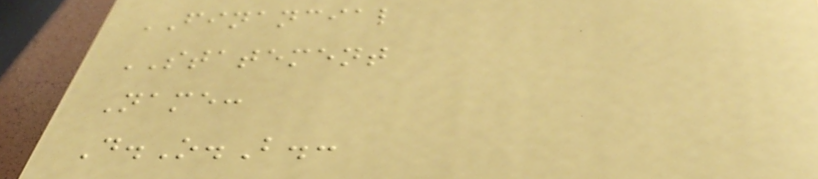FINANCIAL
STATEMENT
Name:
D.O.B.:
